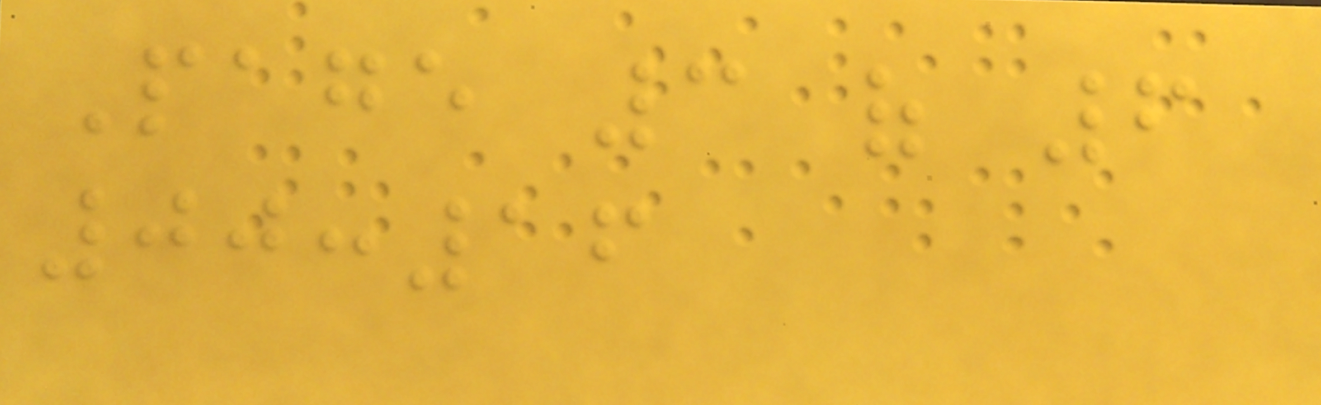Page 3 of 6
00:16
